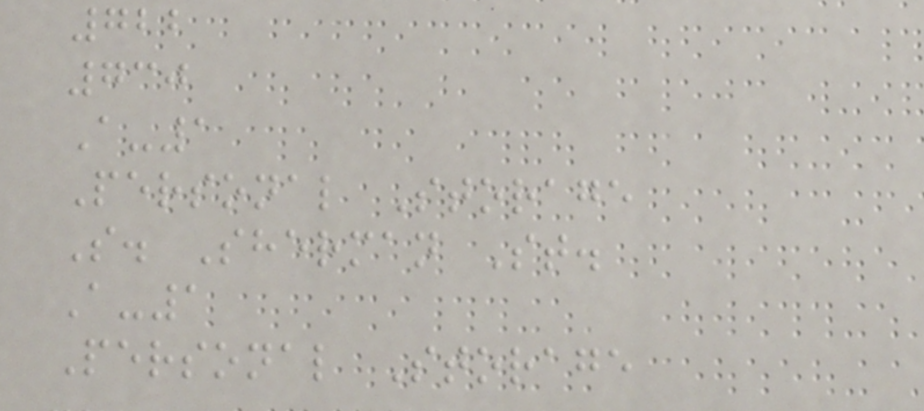722
730
A-1
Personal Storage
S. Sherman St.
A-1
Personal Storage
